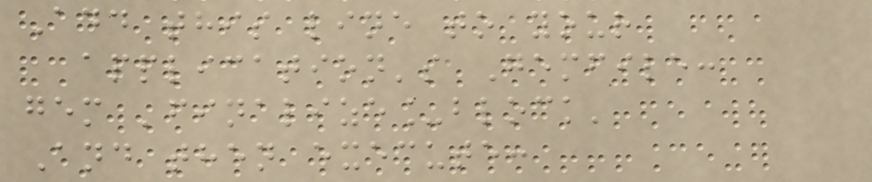Add this line to your
application's Gemfile:
gem 'finalize_block'
And then execute:
